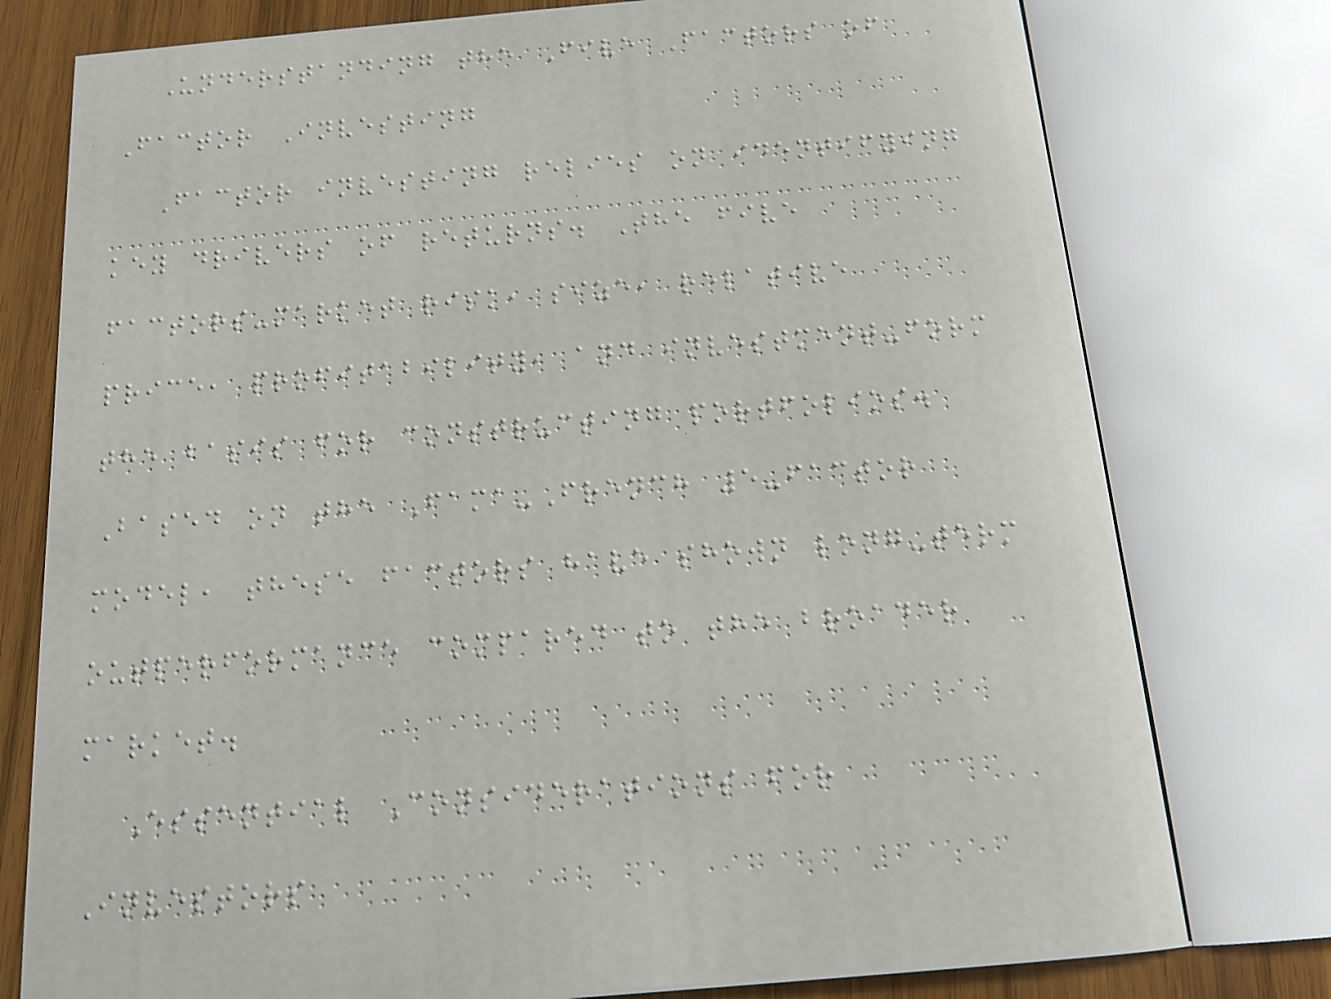Understanding the Five Factors of
Factor Investing
Factor investing relies on identifying
key drivers of returns. The five
factors-market risk, size, relative
price, profitability, and investment-form
the basis for constructing portfolios.
Based on the Fama-French 5-factor
model, these factors have shown long-term
outperformance compared to the broader
market.
Essential Considerations for
Investors
